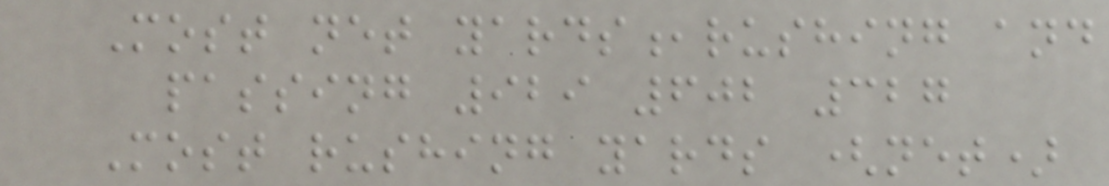Most net yards,rushing and
passing 929 602 327
Most rushing yards (net)
